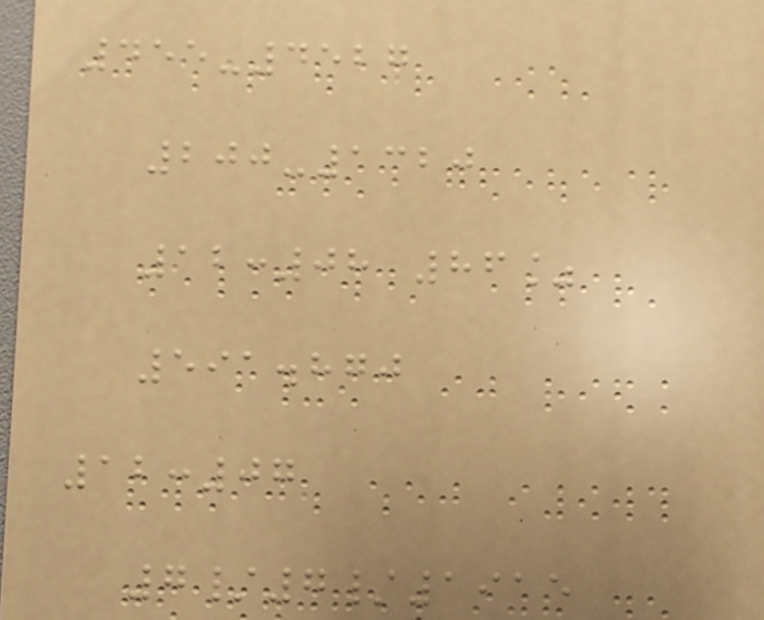455-4527
200-1320
12:08 86%
591.870
12:07
7/7/1915
